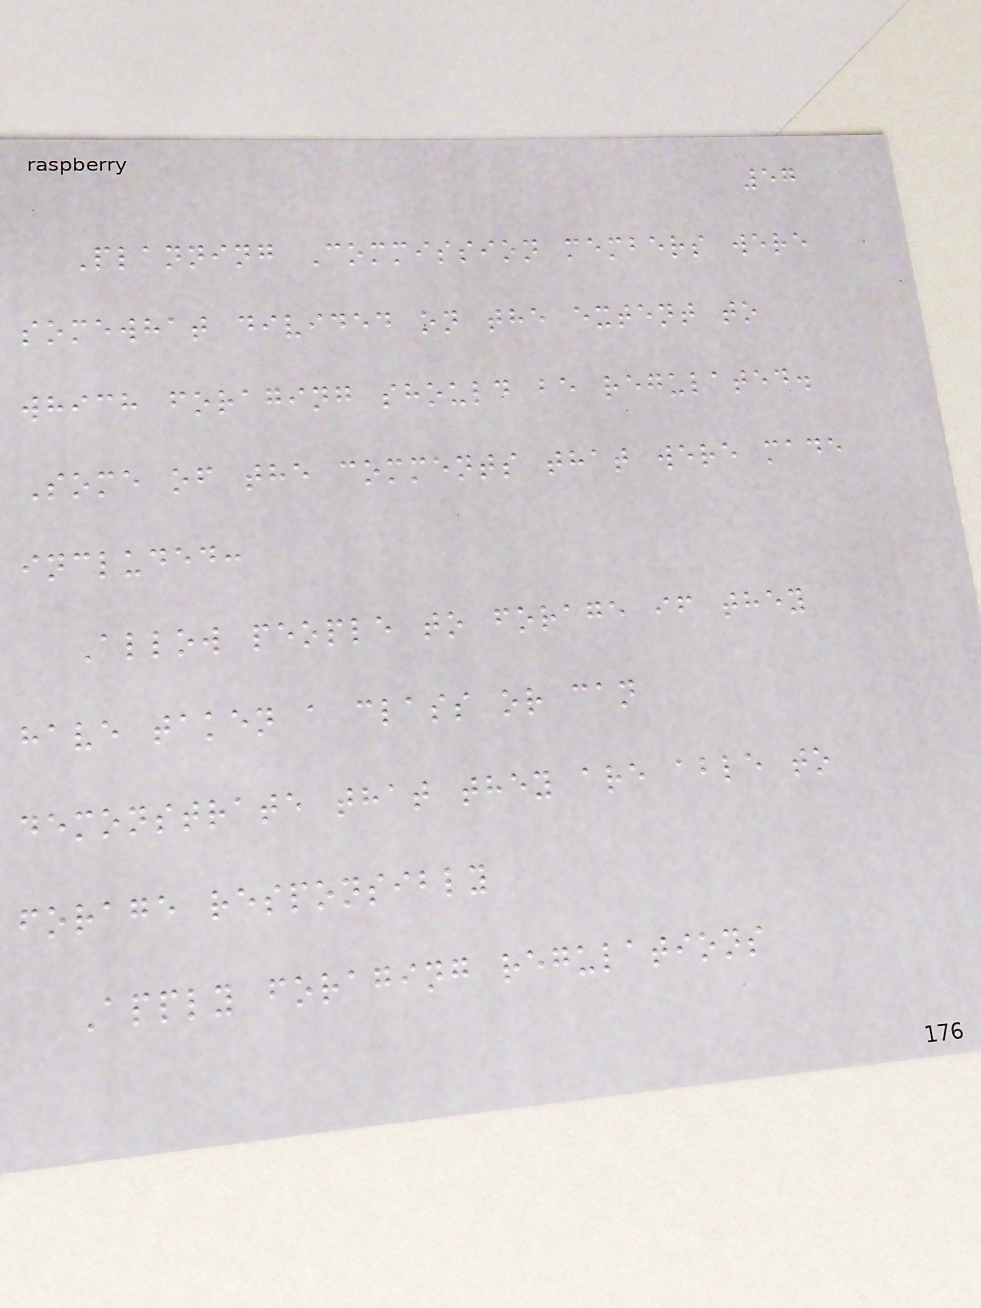57
Planning Commission members were
somewhat divided on the extent to
which foraging should be regulated.
Some of the comments that were made
included:
Allow people to forage if they
have taken a class or can
demonstrate that they are able to
forage responsibly
Apply foraging regulations
